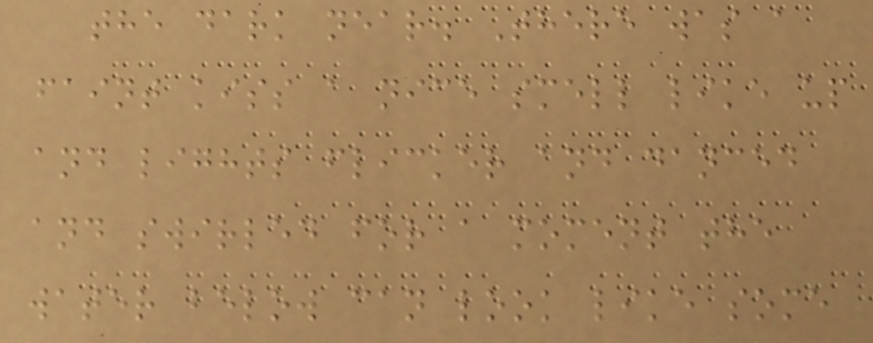the dark near. There was a
faint kiss a nice smell like up
and lights flicker and danced
and swirled for a moment the
water below can look like some
